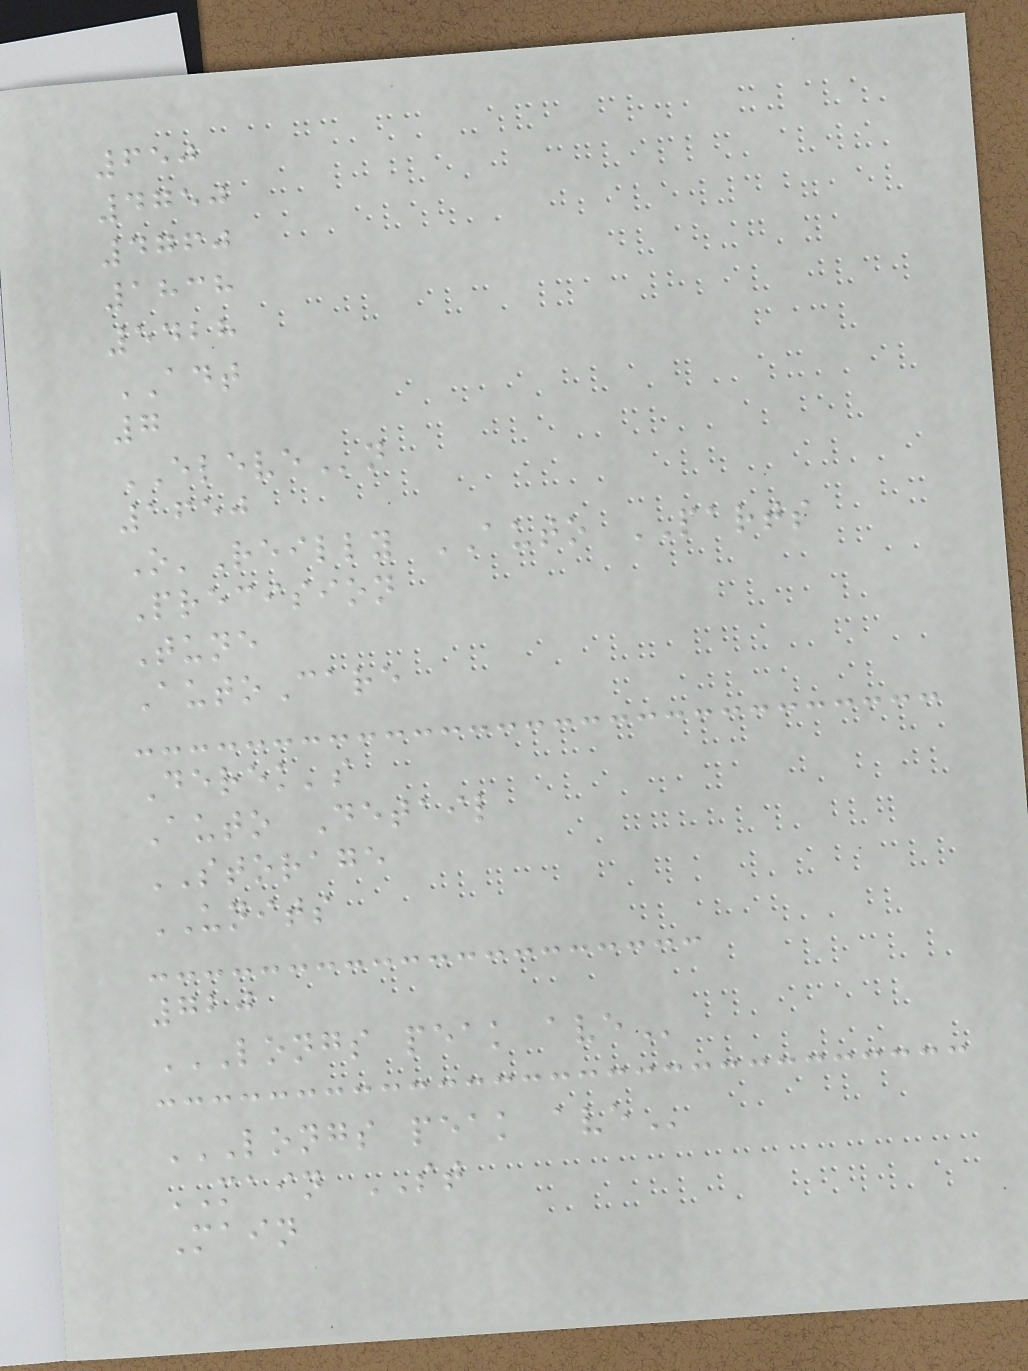650
4750
4760
1838
5428
ADT
7
ELEVEn
1650
O'Reilly AUTO PARTS
Precision
Tune
AutoCare
Derek's
Auto Detail
STORAGE
UNITS
720
LONGS PEAK AVE
LONGS PEAK AVE
MAIN ST
Main
